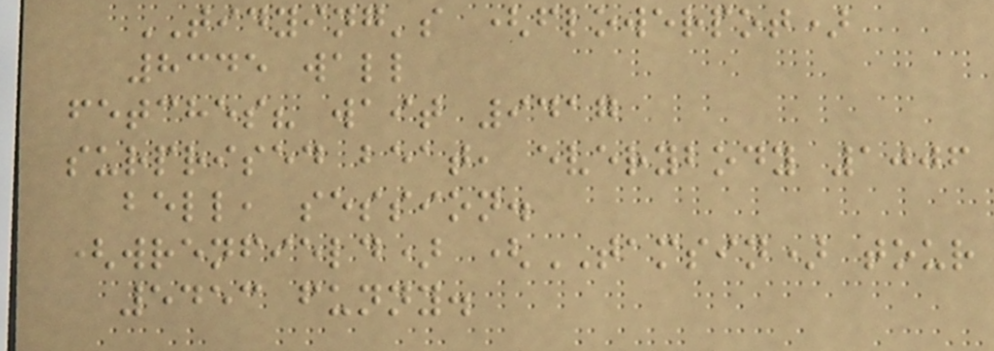TIDYING's (flowerpot)
8345 wall
fetches? wait 9417
surprised beat, everybody 1006
bell, session.
(wrenfield) (TAMSIN) tour
5453 funny.
